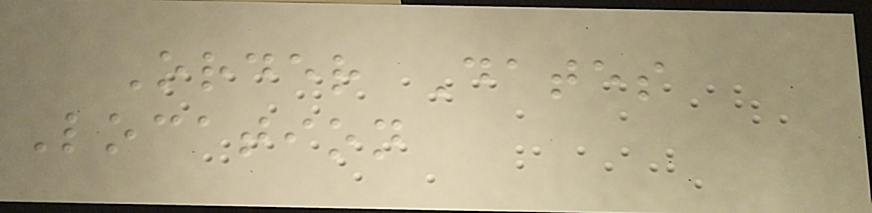Order Dates
Location
